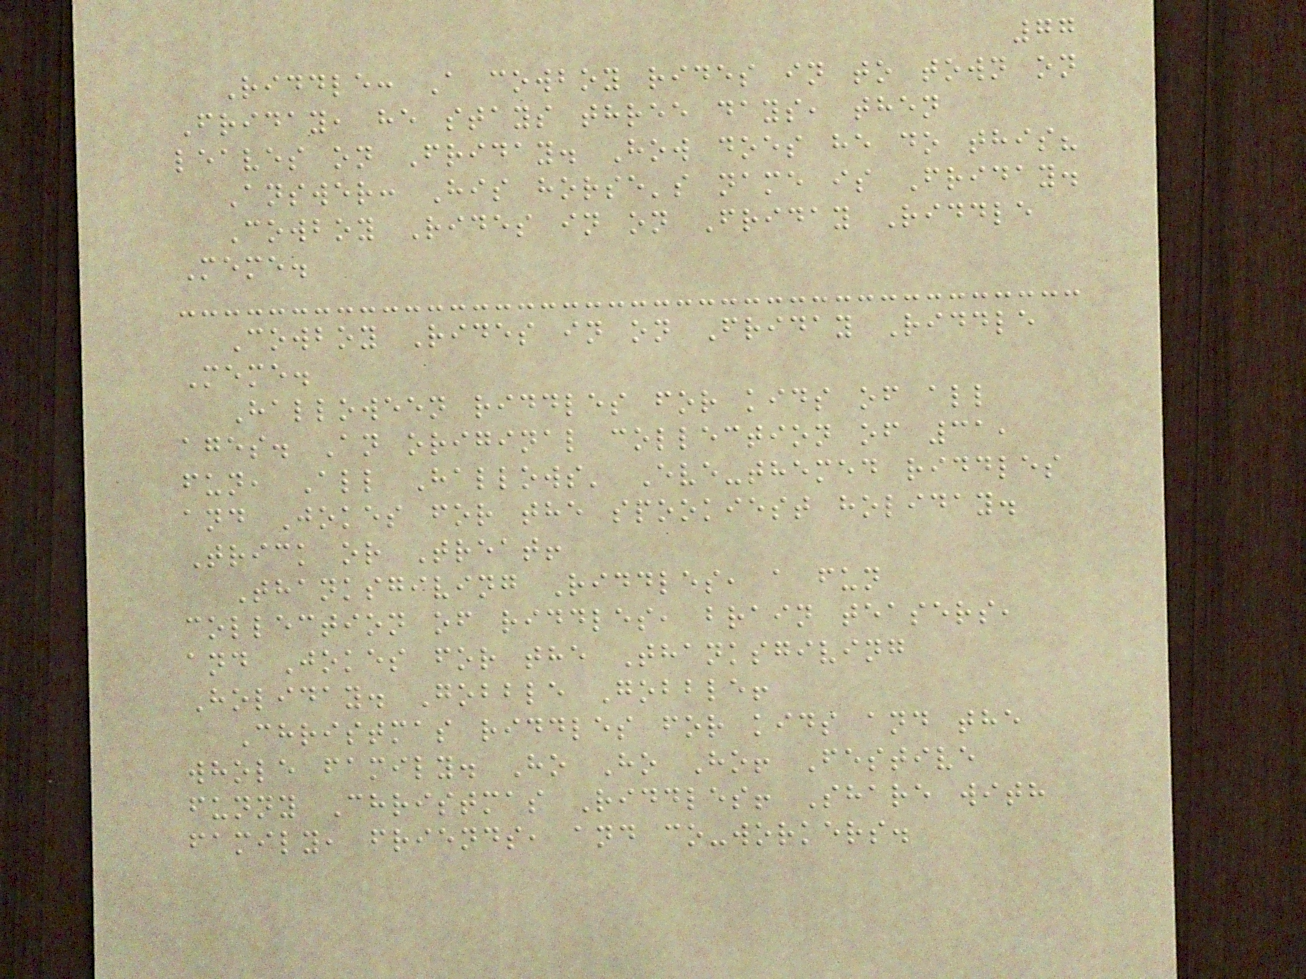77
Riddle: A cowboy rides in to town on
Friday, he stays three days, then
leaves on Friday. How does he do this?
Answer: His horse's name is Friday.
Cowboy Rides in on Friday Riddle
Meme.
Cowboy Rides in on Friday Riddle
Meme.
Halloween riddles for kids of all
ages. An original collection of 31,
fun, All Hallows' Eve-themed riddles
and Jokes for the spookiest holiday.
Trick or Treat!
Thanksgiving Riddles, a fun
collection of riddles, brain teasers,
and Jokes for the Thanksgiving
Holiday. Gobble Gobble!
Christmas riddles for kids and the
whole family. Ho Ho Ho! Festive
funny Christmas Riddles! Share with
family, friends, and co-workers.
